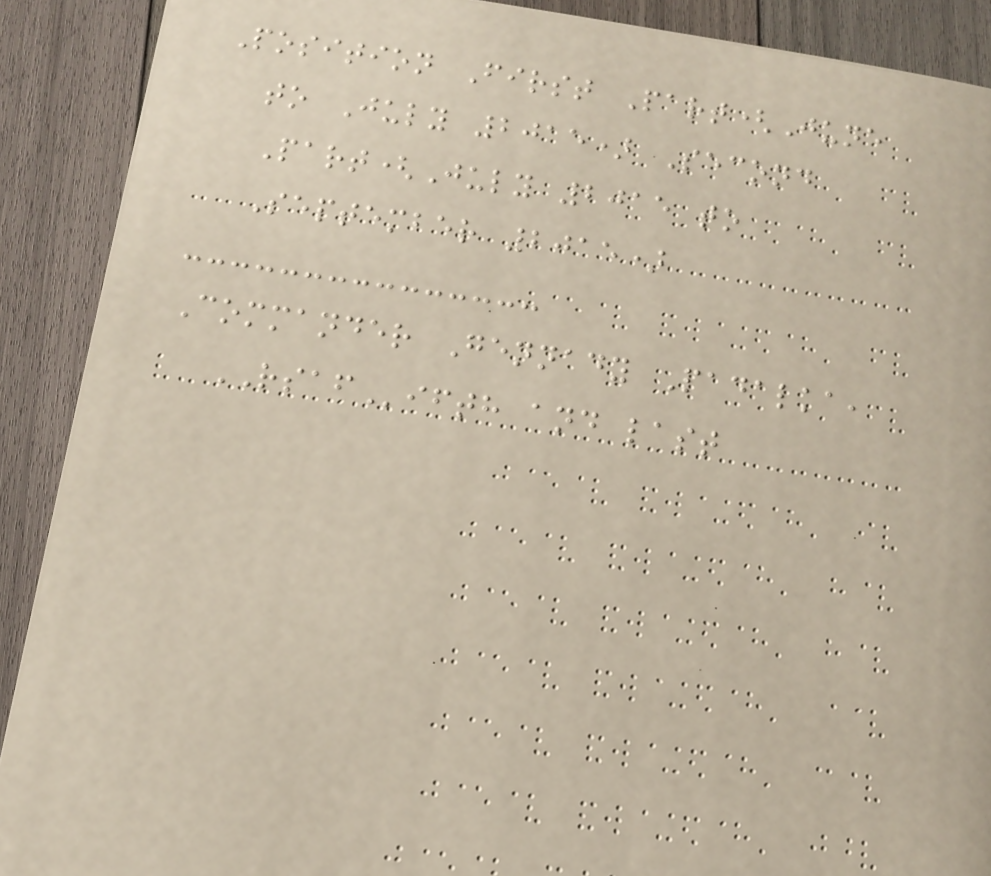Position First Part(June
to July 2015) Second
Part(July 2015 to
September 2015)
Commander Gennady Padalka,
RSAFifth and last
